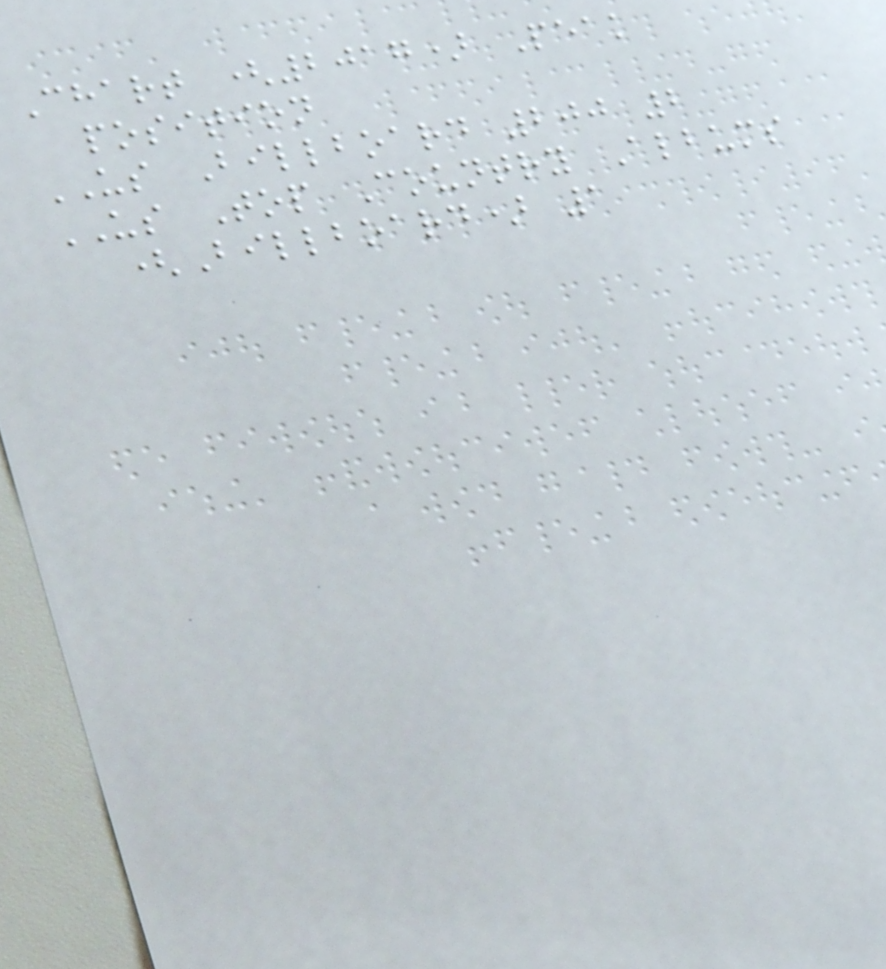Chart (2017) Peak
position
US Billboard 200 2
US Top Country Albums
(Billboard) 1
